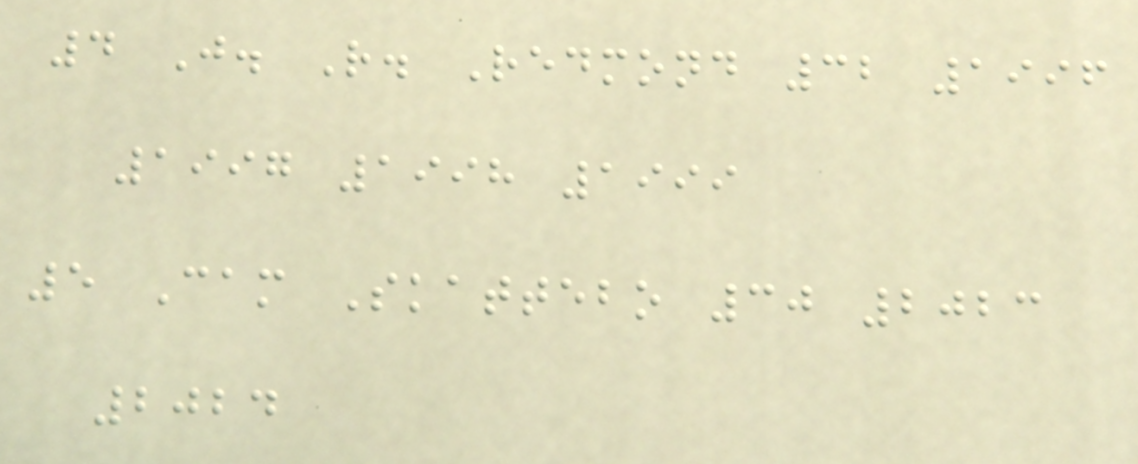4 J. R. Redmond 32 1996
1997 1998 1999
5 Cam Skattebo 30 2023
2024
